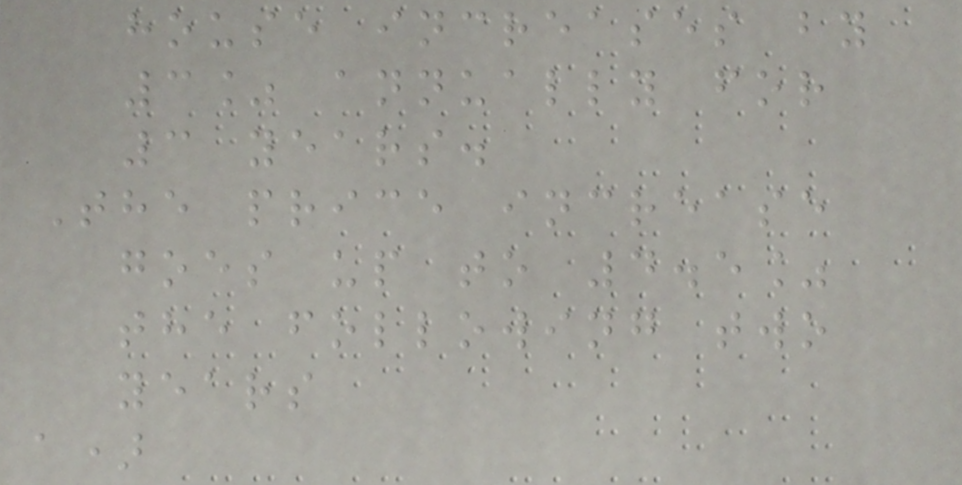house increases by
3% annually for
3 years.
The price increase
goes up to 4.5%
the following two
years
a)
